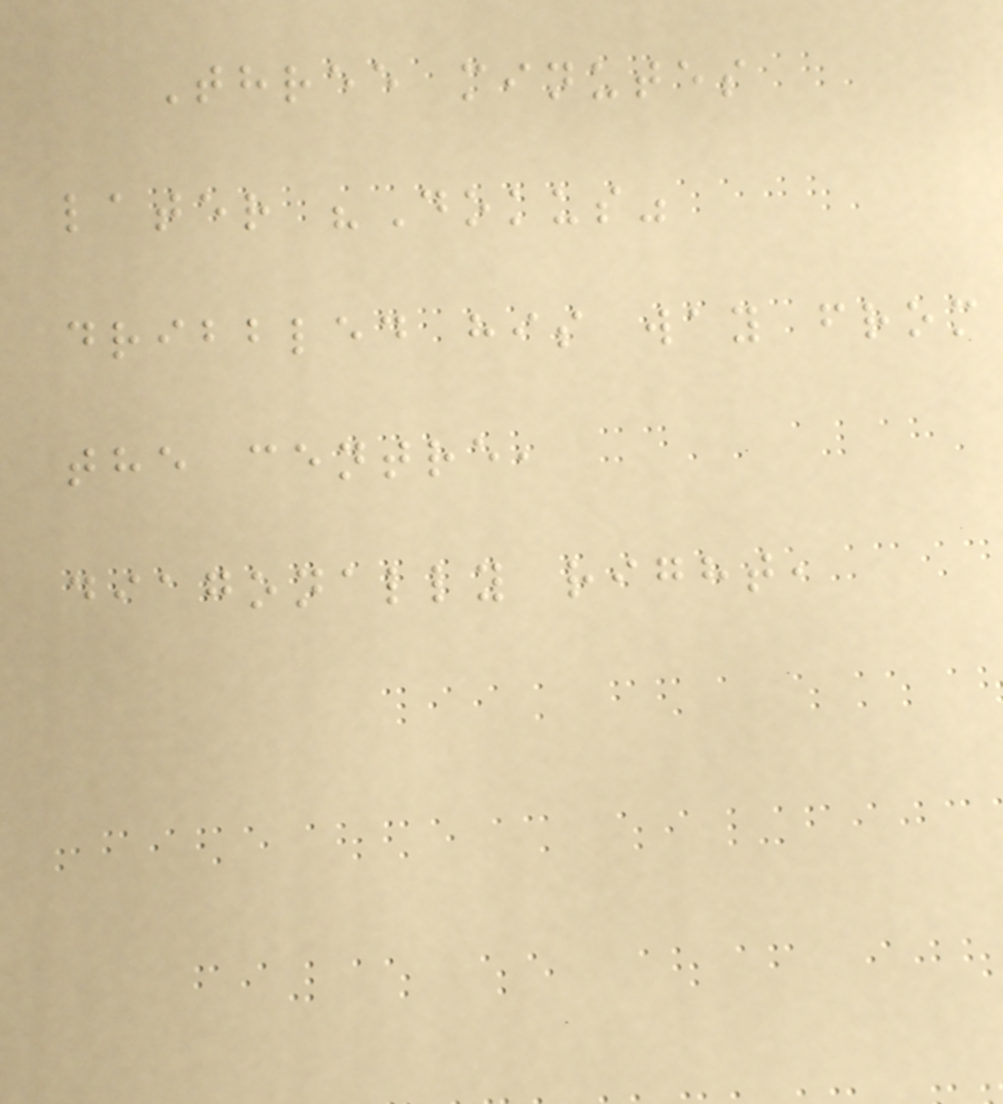Three minutes
later "Dokus"
dribbled his way from
the centre,
diagonally right,
